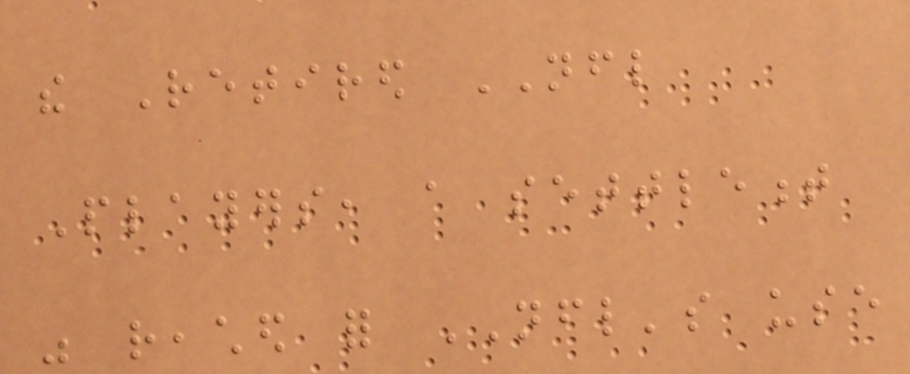the Retired NFL
Players, a settlement
was reached for NFL's use
